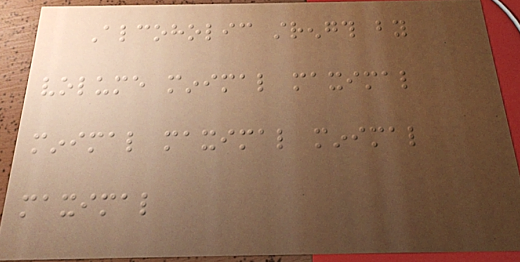Alcoholic strength by
volume minimal maximal
minimal maximal minimal
maximal
